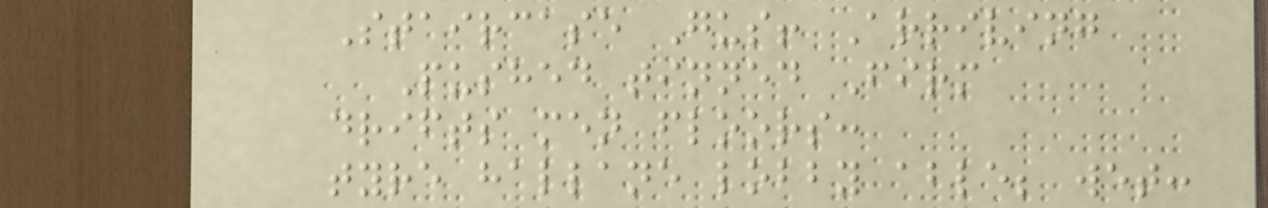Staircase Gus! Arriving
Pushed tinned Firm
drifts men floors:
tyre hallane lobby able; wet:
